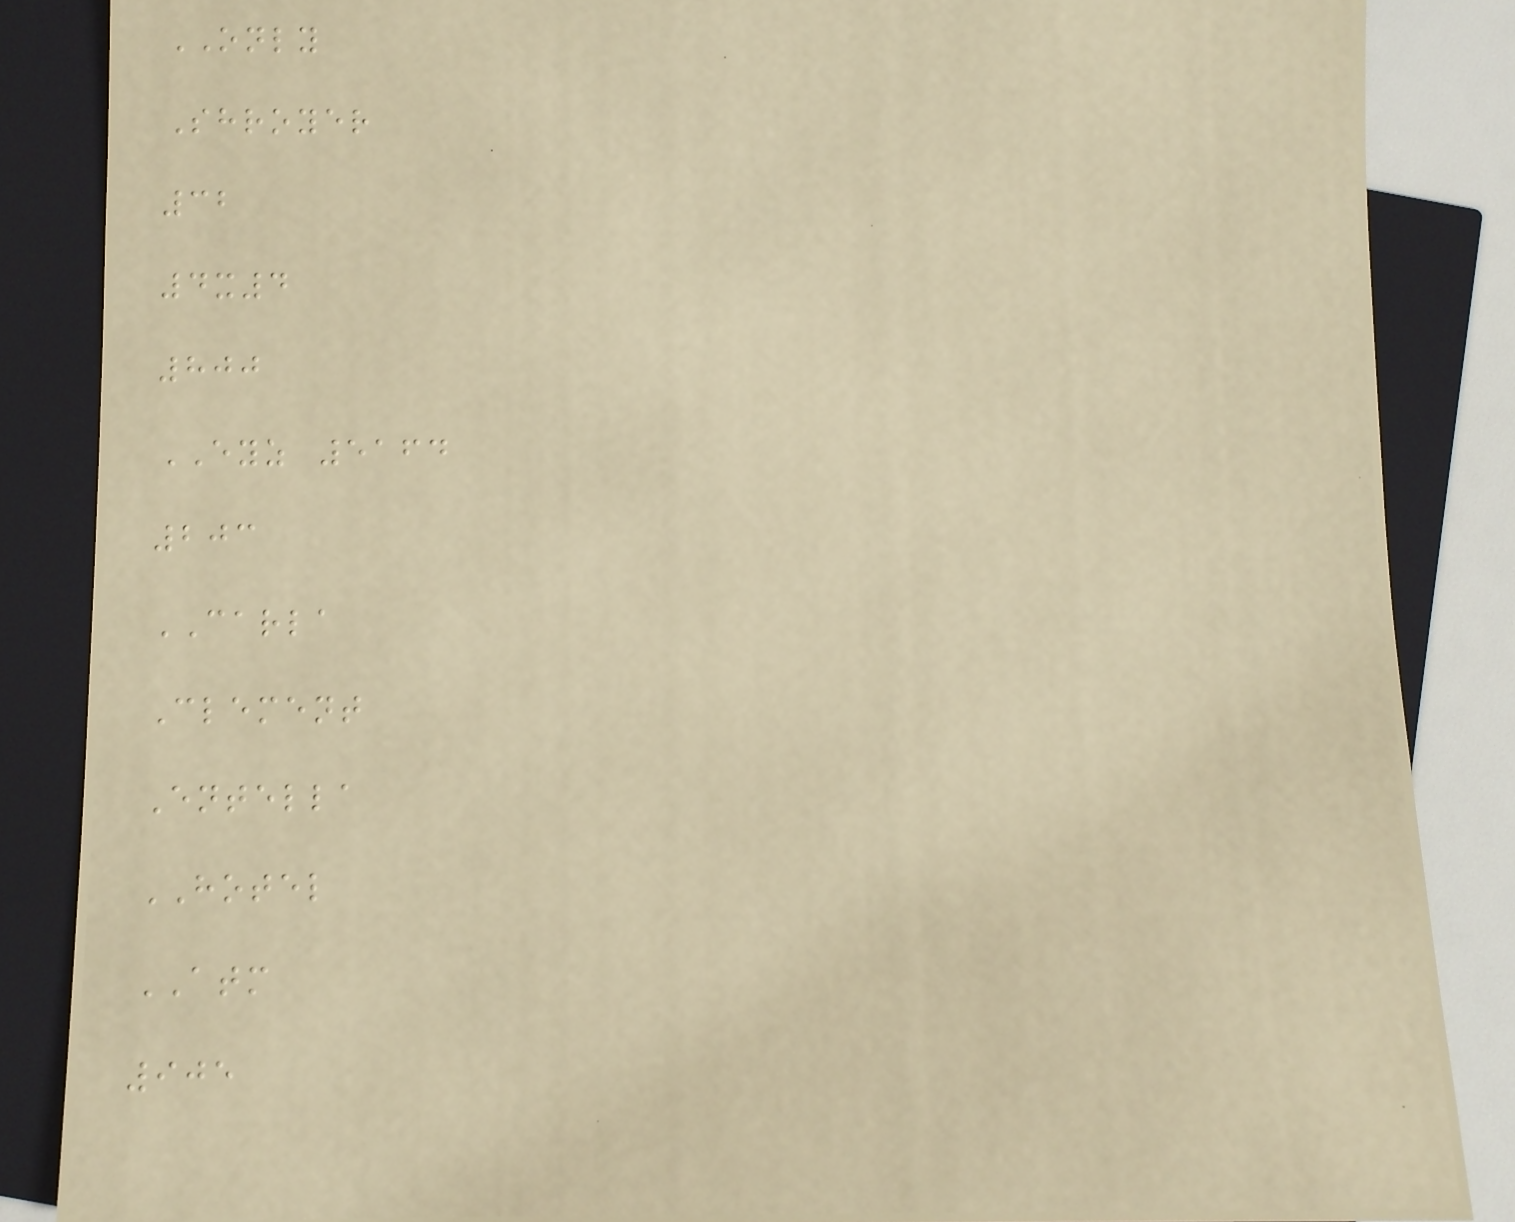ONLY
Shroyer
32
4x4
800
EYZ 5164
203
CARLA
Clement
Entella
HOTEL
ATM
905
